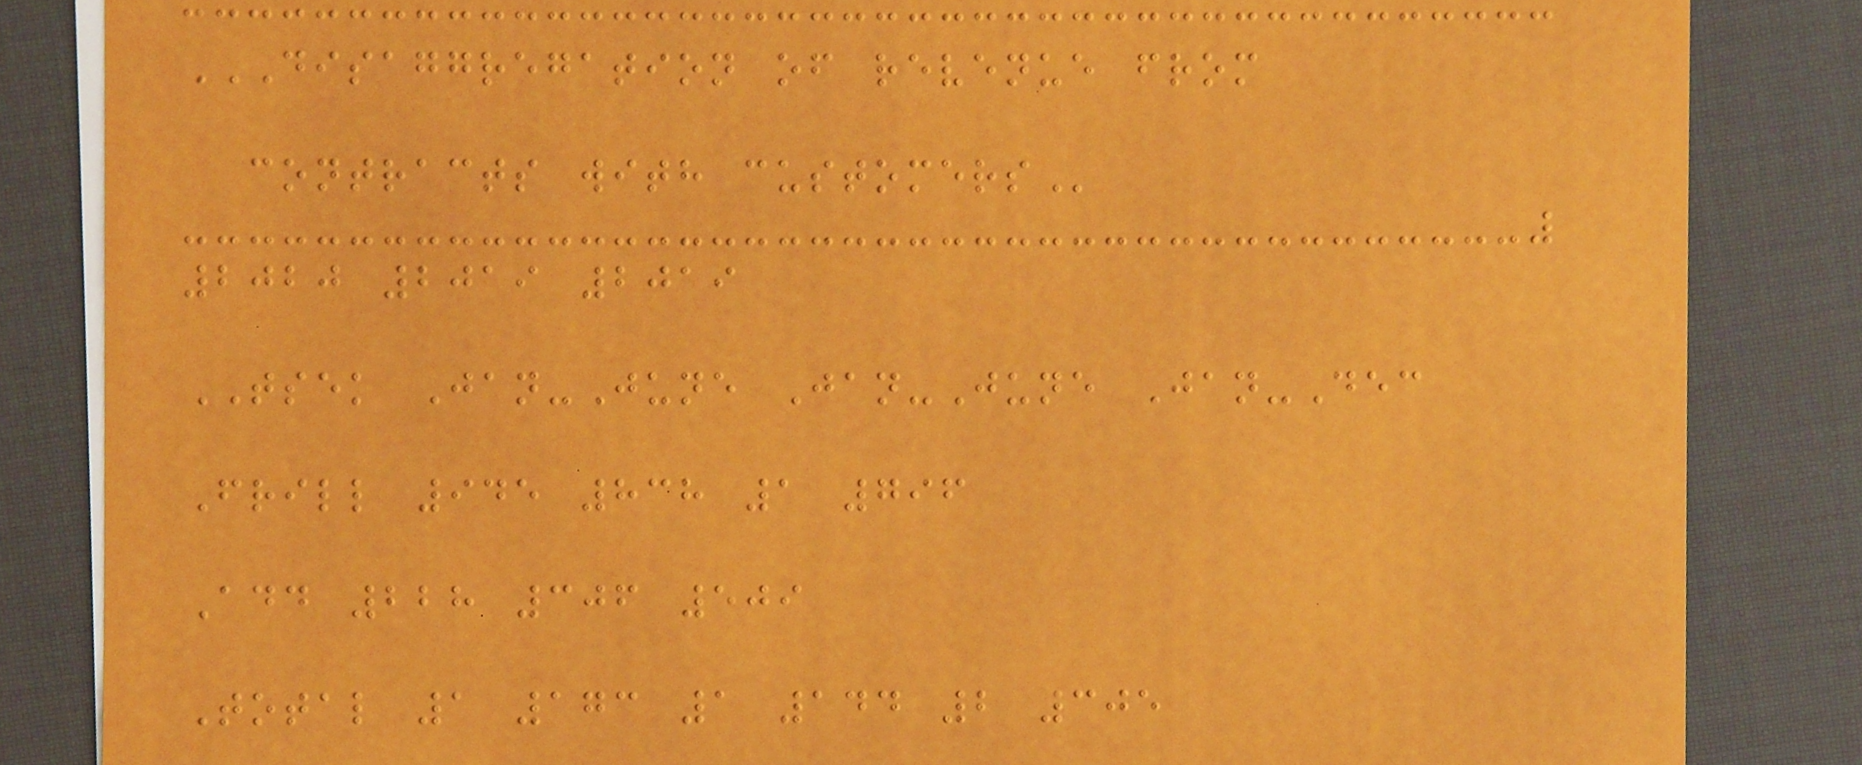DISAGGREGATION OF REVENUE FROM
CONTRACTS WITH CUSTOMERS
2020 2019 2019
TSEK Jan-June Jan-June Jan-Dec
Frill 945 838 1 796
Add 228 306 509
Total 1 173 1 144 2 305
